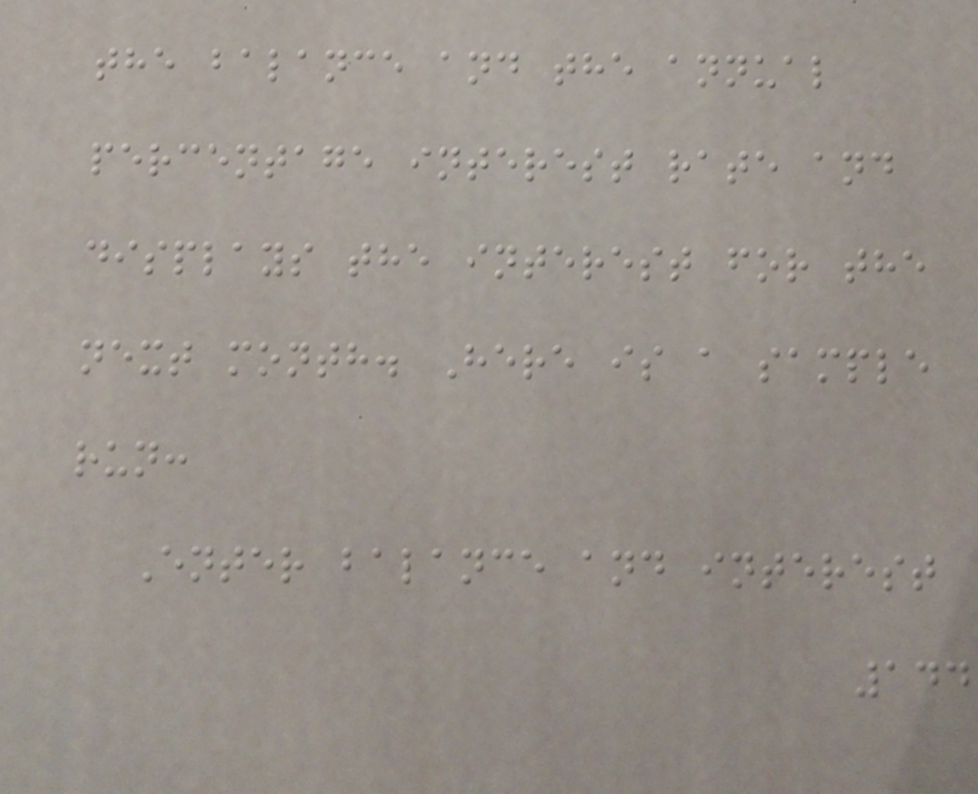the balance and the annual
percentage interest rate and
displays the interest for the
next month. Here is a sample
run:
Enter balance and interest
144
